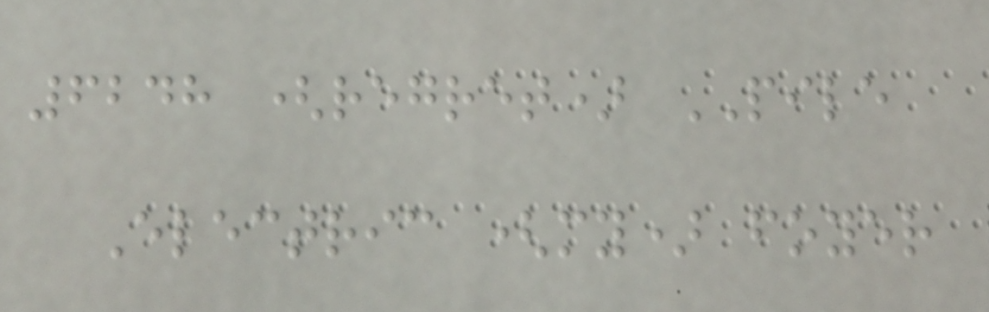6248 (regret) PILE
Electric (my) foyer
